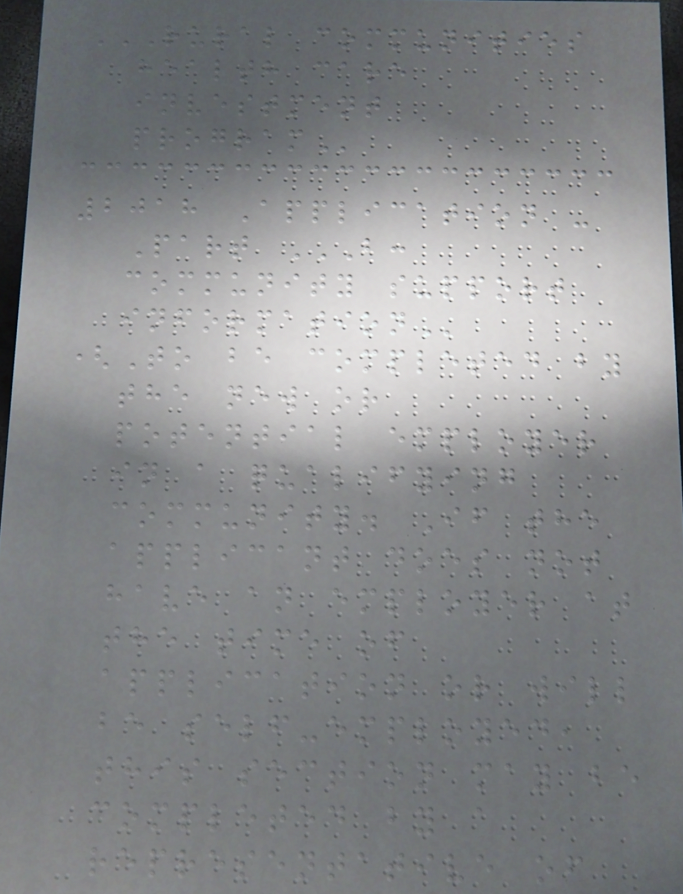RURAL COMMUNITIES
HEALTH CARE
INVESTMENT
PROGRAM
2018 Application -
Part B:
COMMUNITY SUPPORT
INFORMATION
(To be completed by
the new or
potential employer
in a qualifying
community. If the
applicant does not
have an employer at
the time of
application or will
be self-employed,
this section may be
completed by a
representative of
